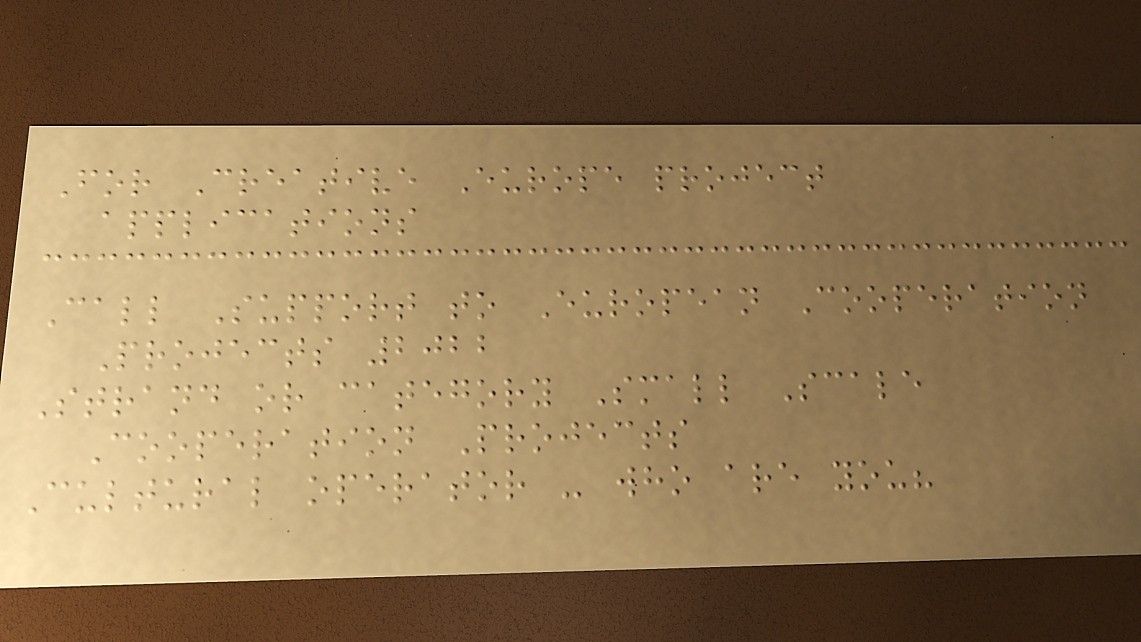For Creative Europe project
applications
Call Support to European Cooperation
Projects 2022
Strand or category Small Scale
Cooperation Projects
Cultural operator - who are you?
